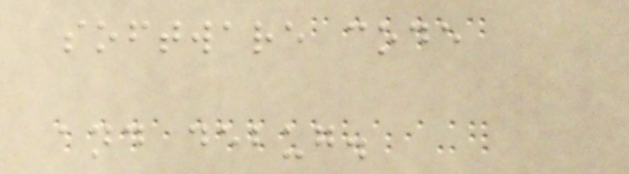software code
and debug.
